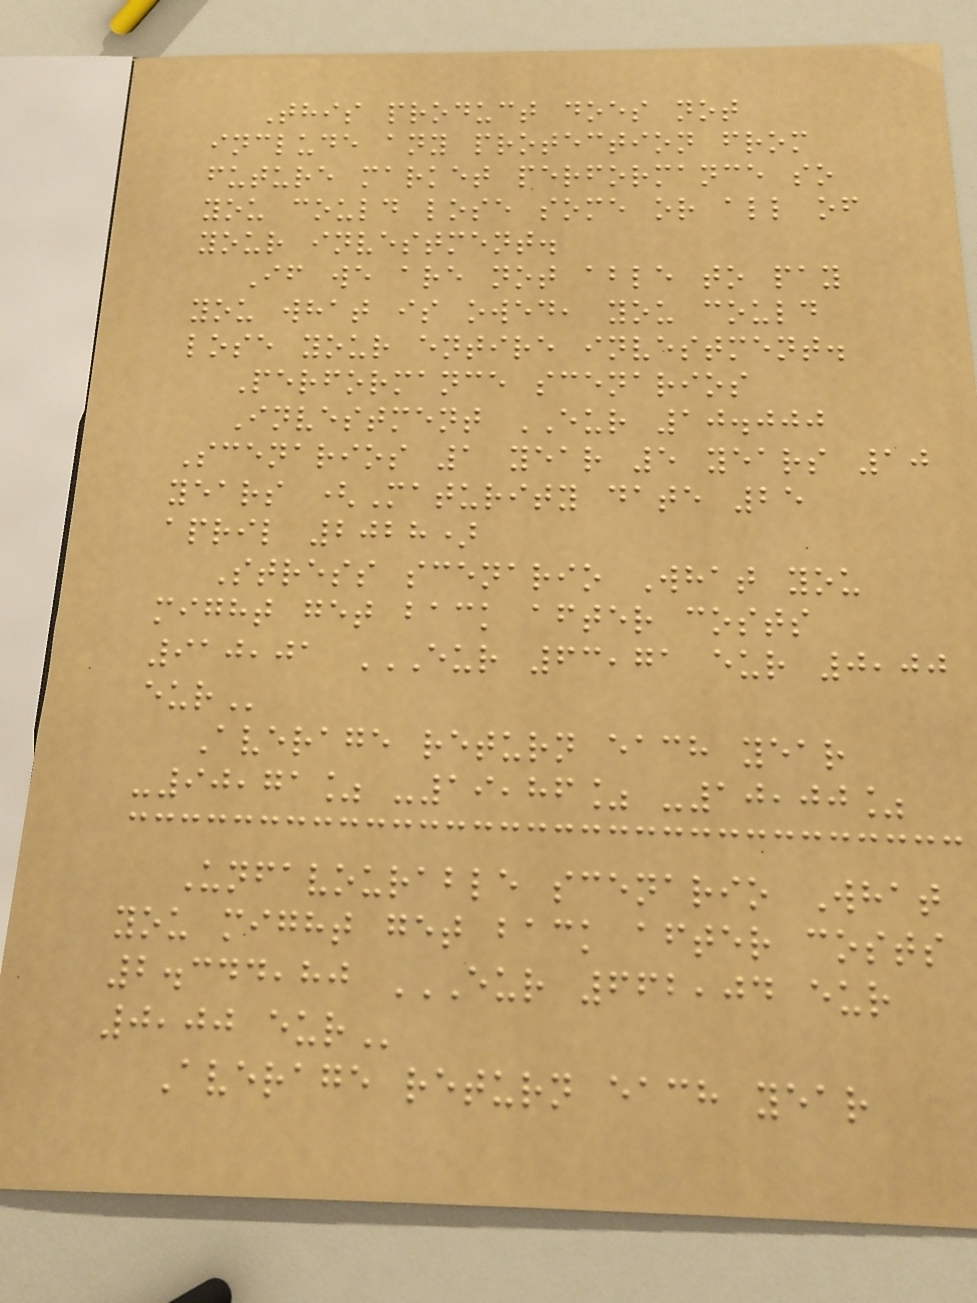This product does not
include any protection from
future market performance so
you could lose some or all of
your investment.
If we are not able to pay
you what is owed, you could
lose your entire investment.
Performance scenarios
Investment EUR 10.000
Scenarios 1 year 5 years 10
years (Maturity date 25
april 2028)
Stress scenario What you
might get back after costs
910,01 EUR 63,71 EUR 0,00
EUR
Average return each year
-90,71% -19,86% -10,00%
Unfavourable scenario What
you might get back after costs
2.344,80 EUR 662,04 EUR
0,00 EUR
Average return each year
